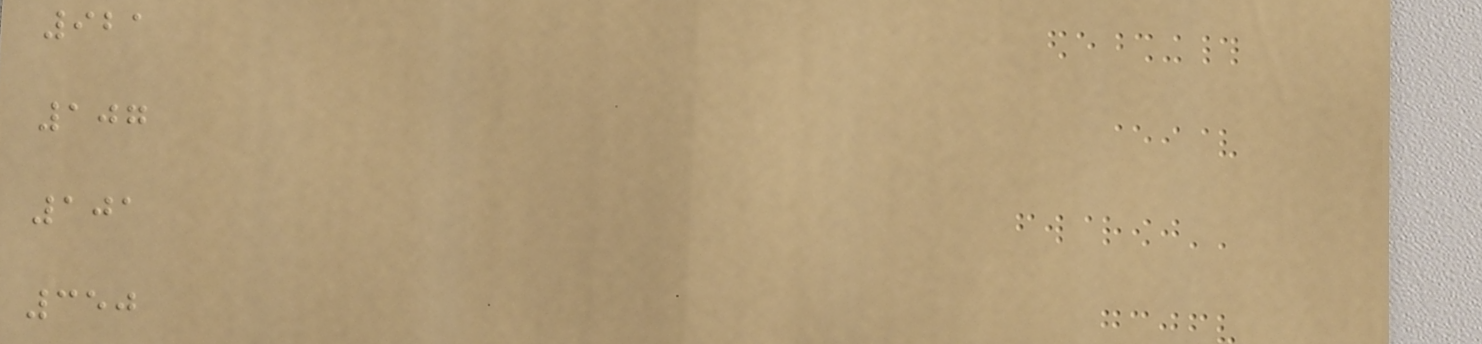921
107
101
350
